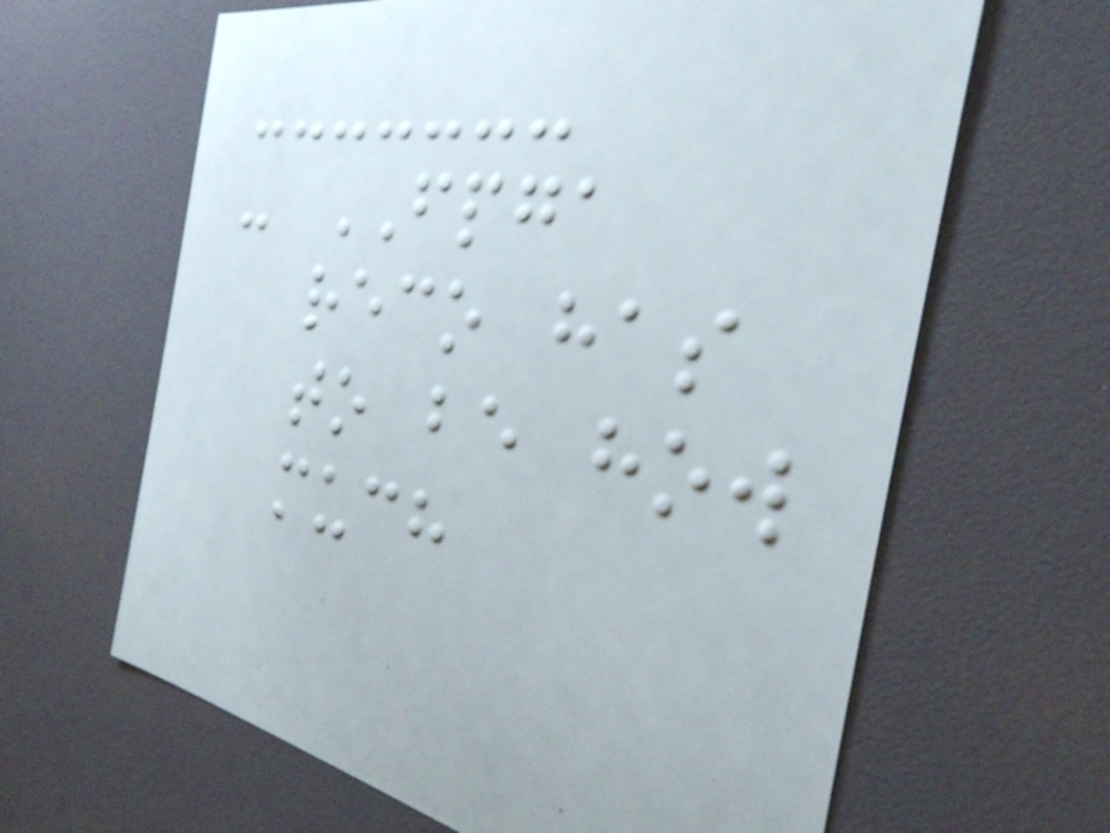- FPGA
reco has
to be how
much
